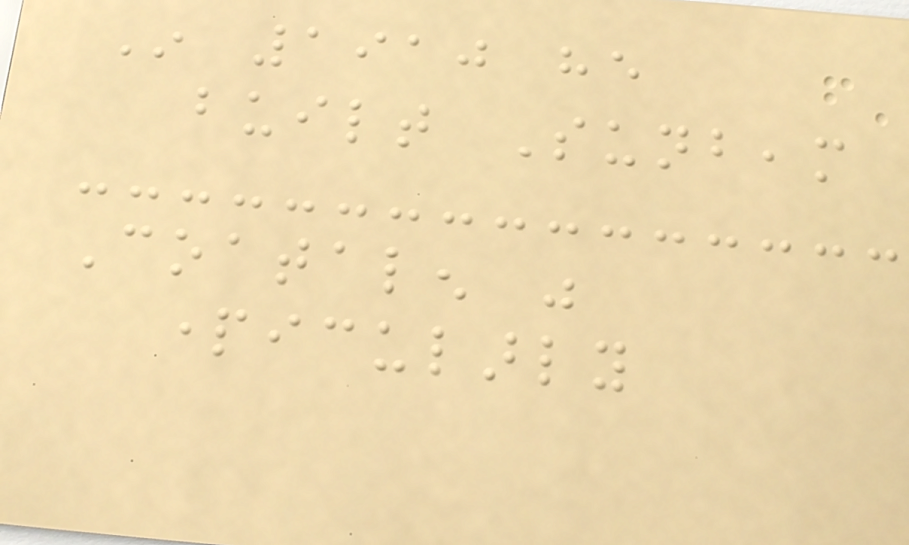In 1910 he
built Sunbeam
Coatalen was
particularly
